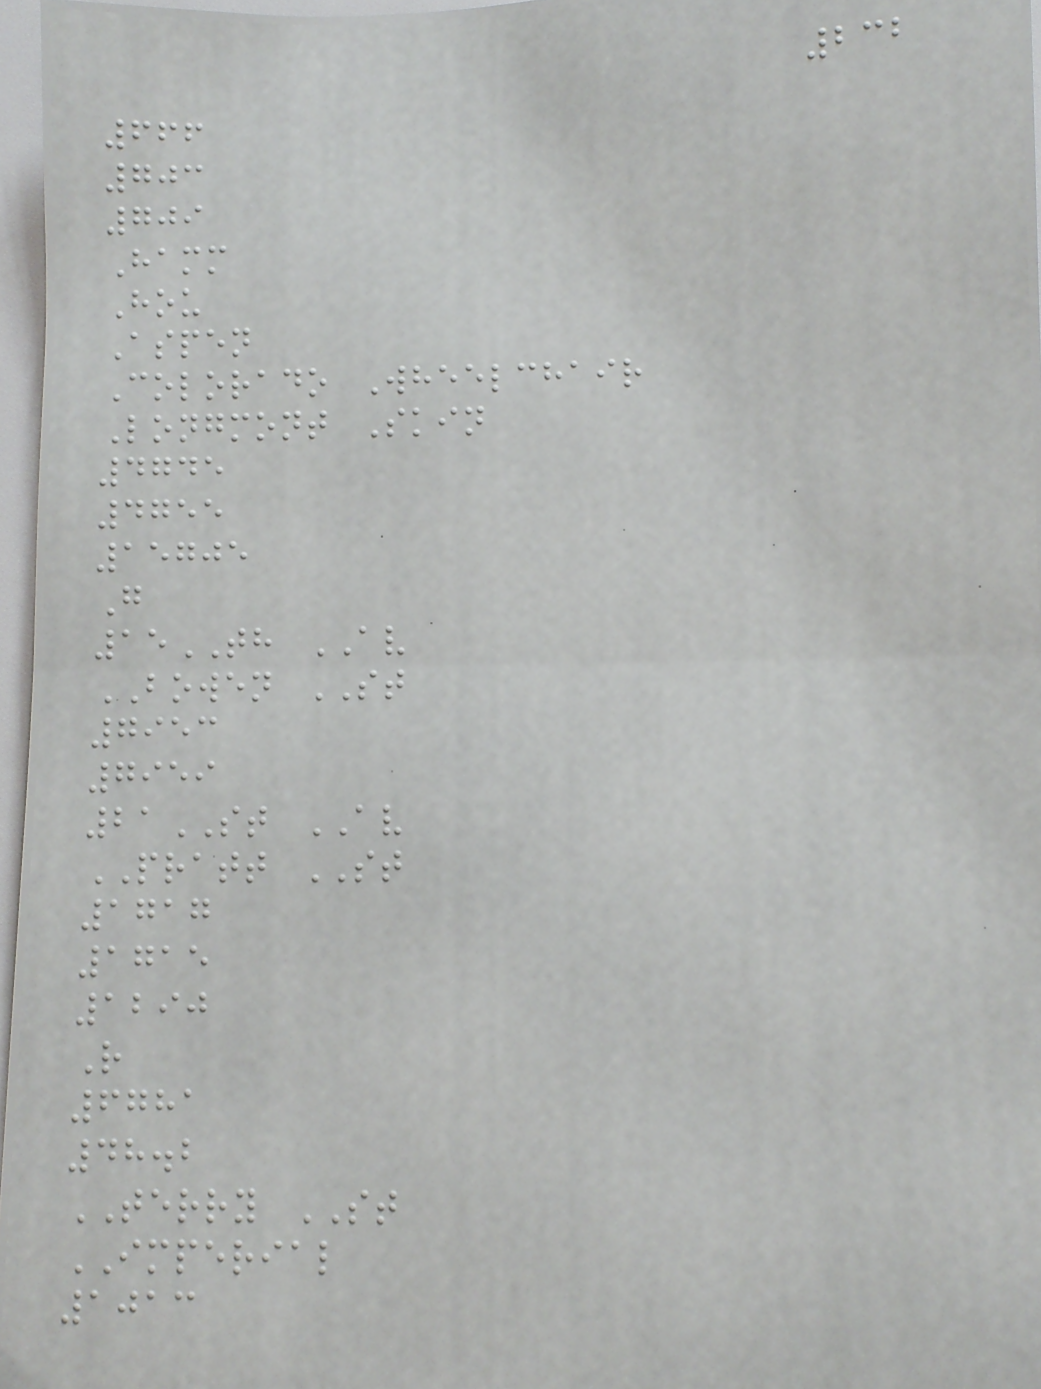232
666
703
709
Hamm
Hou
Aspen
Colorado Wheelchair
Longmont Skin
4745
4755
15705
G
15TH AV
BOWEN ST
7953
7959
21ST AV
PRATT ST
1717
1715
1290
R
6781
48.2
TERRY ST
IMPERIAL
1013
